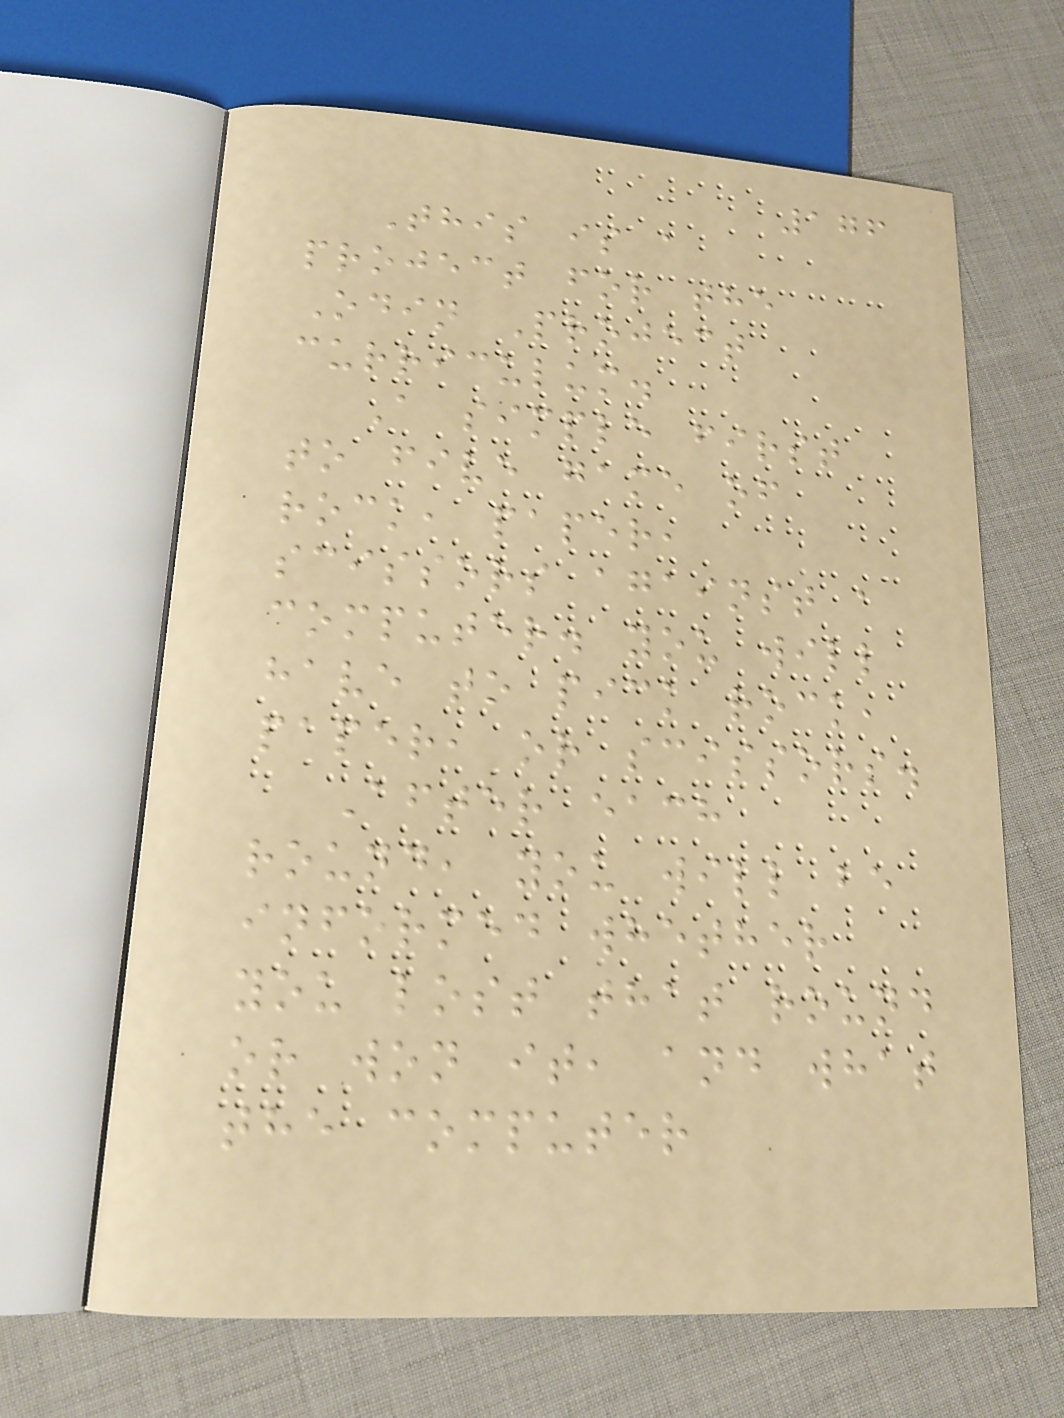176
This is a
project for the
Odin Project
curriculum.
A simple first
to five game of
rock, paper,
scissors against a
computer. you will
have to pick rock,
paper, or scissors.
After each
round, you will be
informed whether
you lost that round
or won it, and what
the computer
